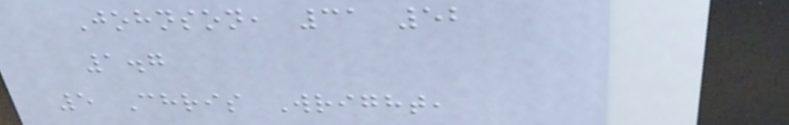Johnson, 31 52
1.7
5 Chris Wright,
